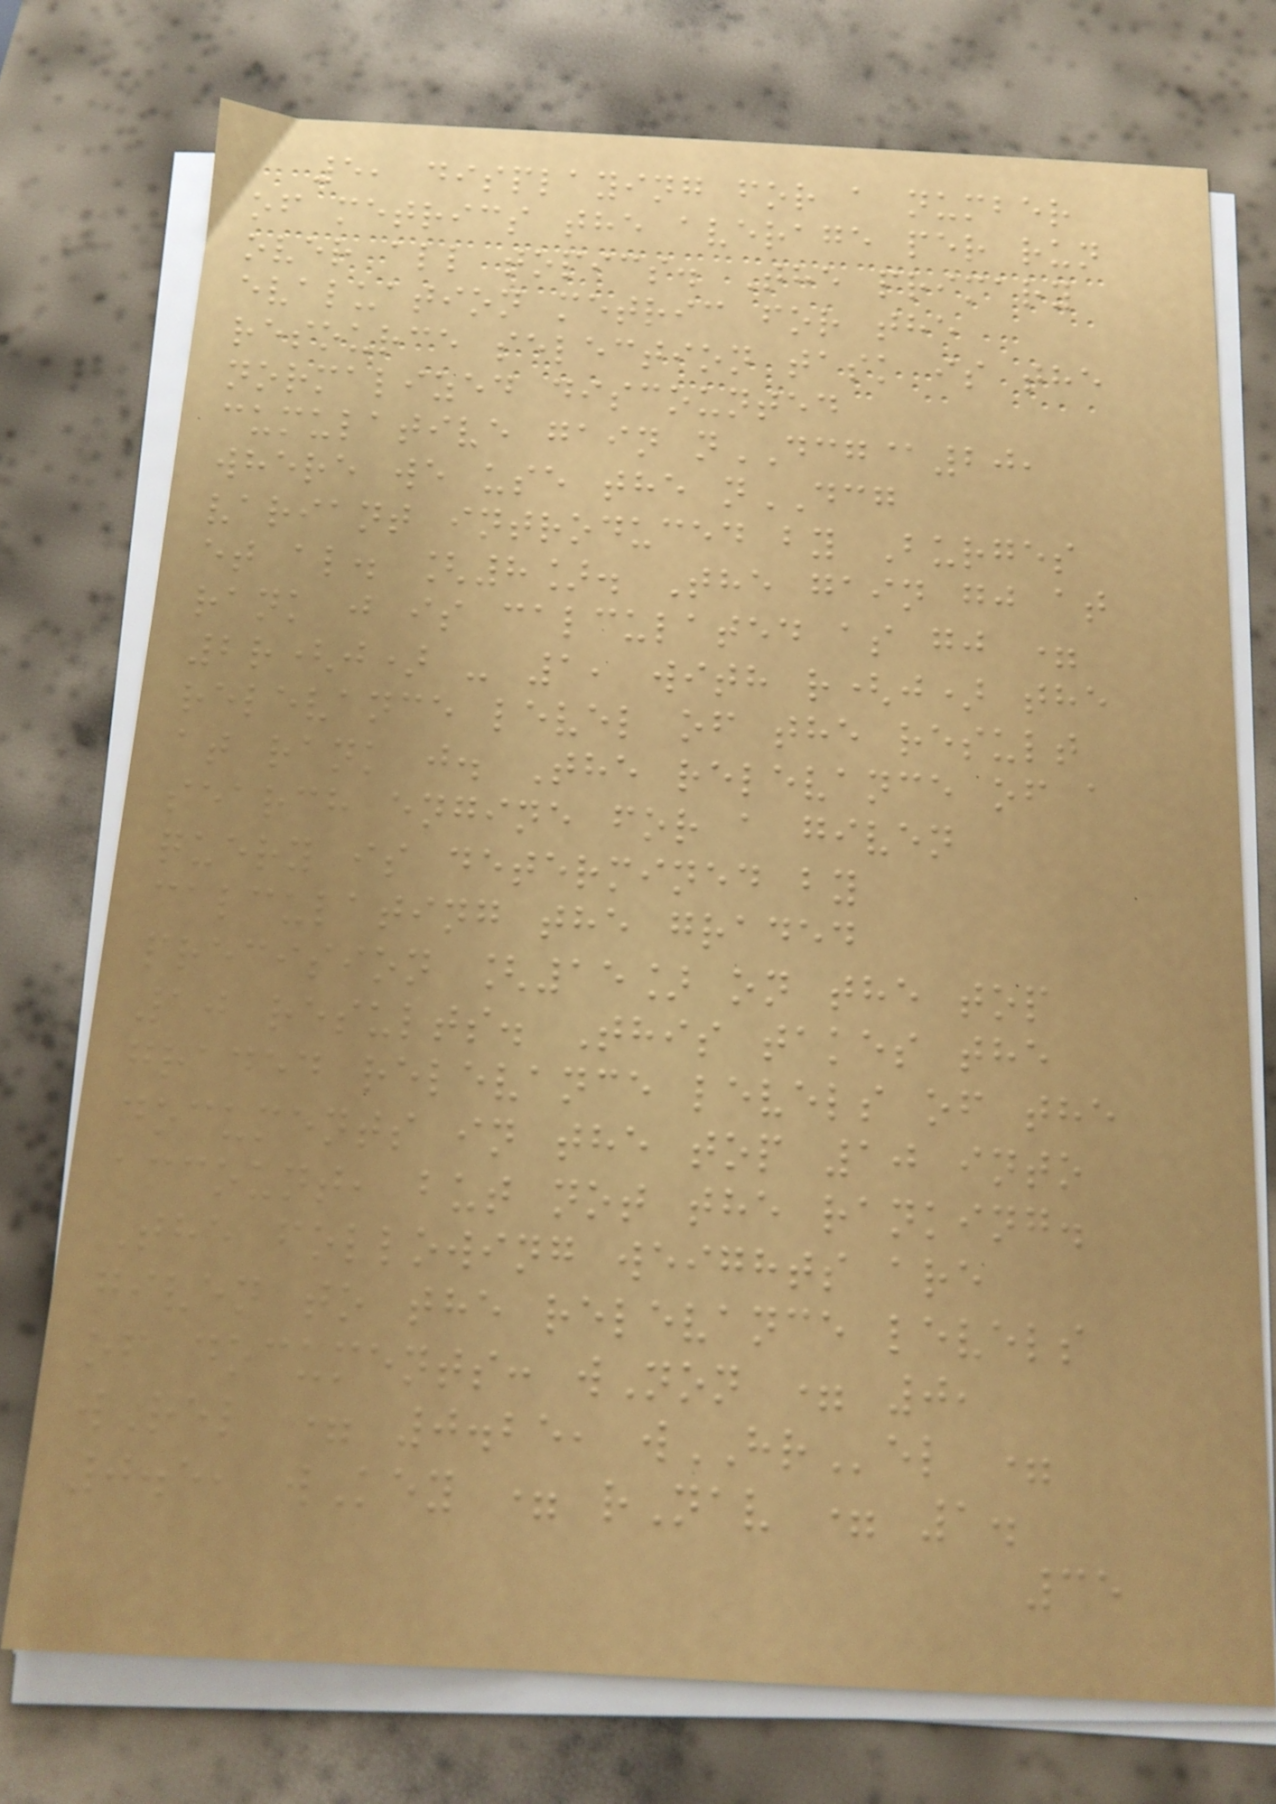5, displaying for a number
of metrics the average per run
over all topics. The primary
evaluation metric for the
resource selection task is the
normalized discounted
cumulative gain nDCG@20,
where we use the nDCG
variant introduced by Burges
et al. [8]. The gain gj at
rank j is calculated as gj =
2r(j) - 1, with r(j) the
relevance level of the result
at rank j. The relevance of a
search engine for a given
query is determined by
calculating the graded
precision [15] on the top
10 results. This takes the
graded relevance levels of the
documents in the top 10 into
account, but not the ranking.
The following weights are
given to the relevance levels
of documents: wNon = 0,
wRel = 0.25, wHRel =
0.5, wKey = rNav = 1.
35
